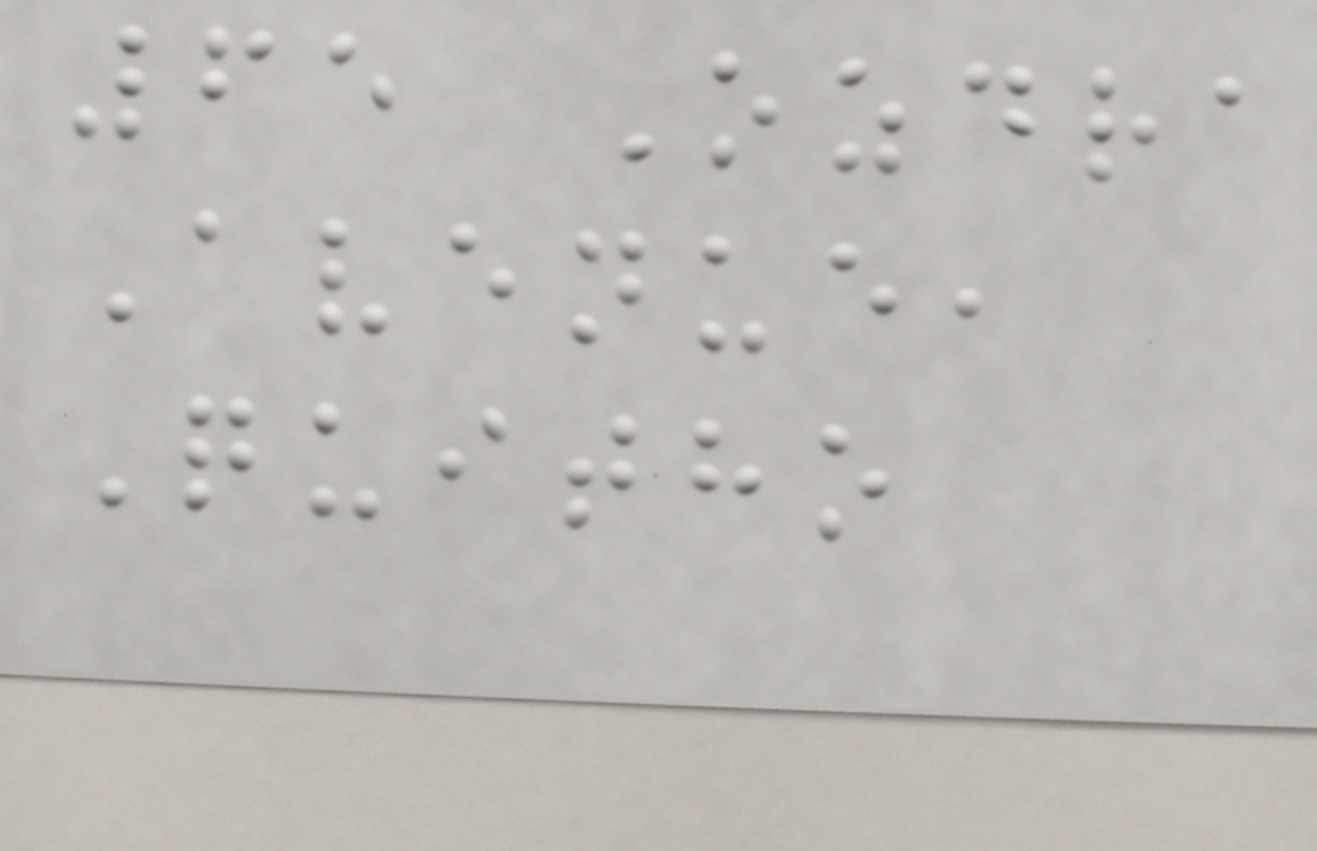65 Ozdra
Avenue,
Quitho
